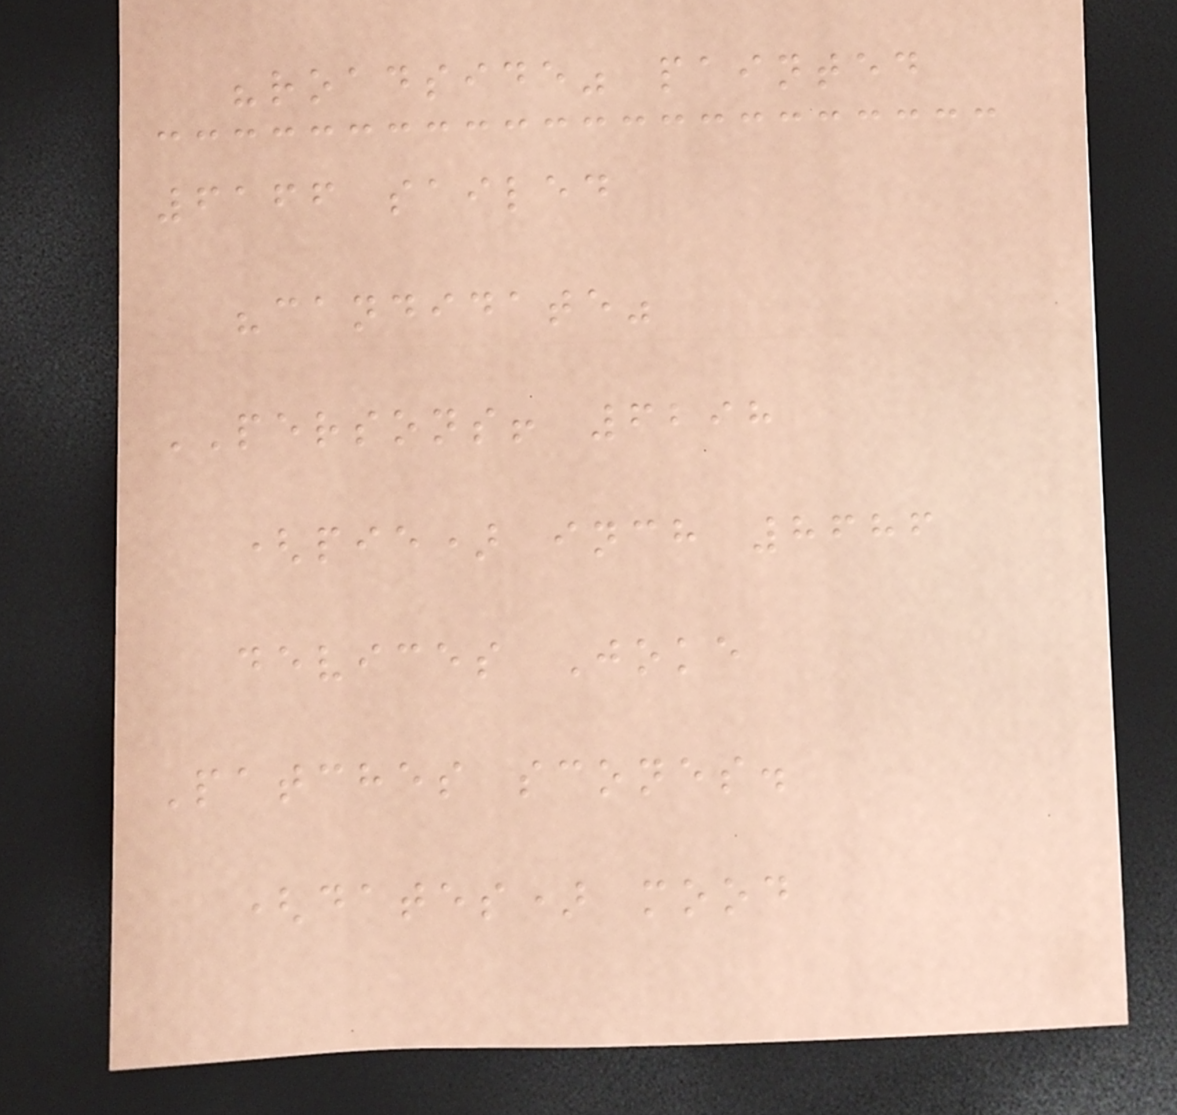"roadside" painted
6166 sailed
"candidate"
PERSONS! 6298
(pie) inch 8686
devices Joke
Patches scones.
(dates) mood
